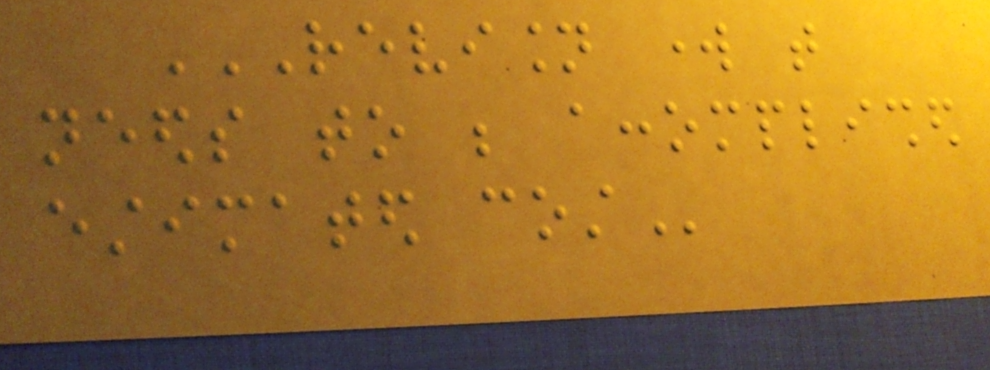REVISION WORK THAT
NEEDS TO BE ACCOMPLISHED
ESTIMATED COST
